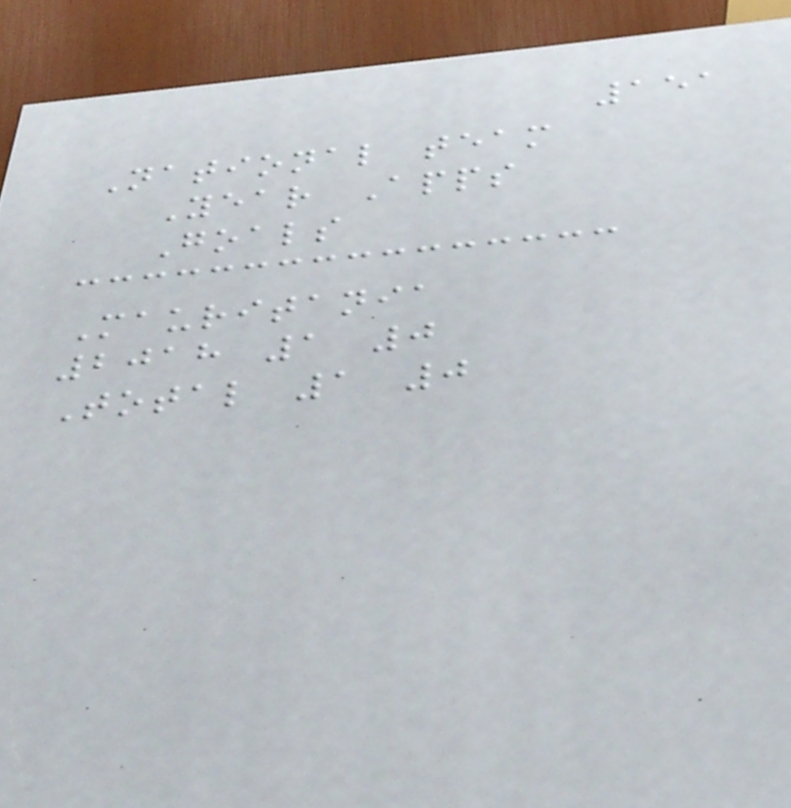151
National team
Year Apps
Goals
Mauritania
2018 1 0
Total 1 0
